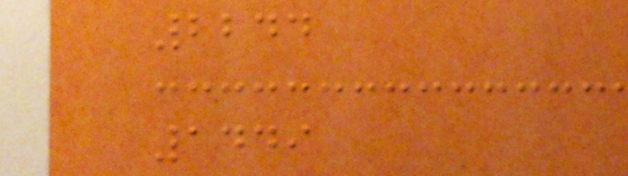2244
1449
